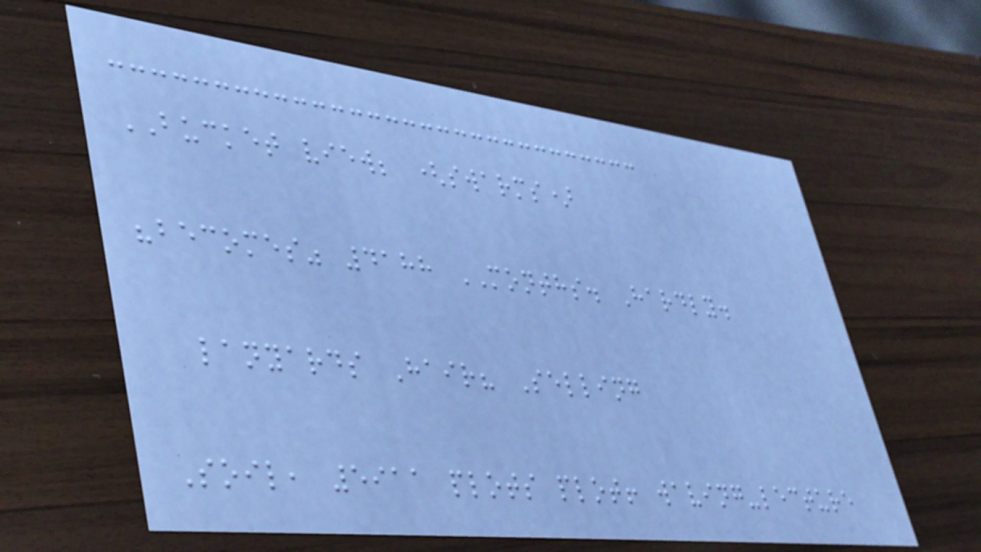BUCKET view; (swarms)
"becomes" 4188 MONTHS. Hardly.
lanyards Hair? Selling
Soil, 5911 plots plot! waving-lecture
